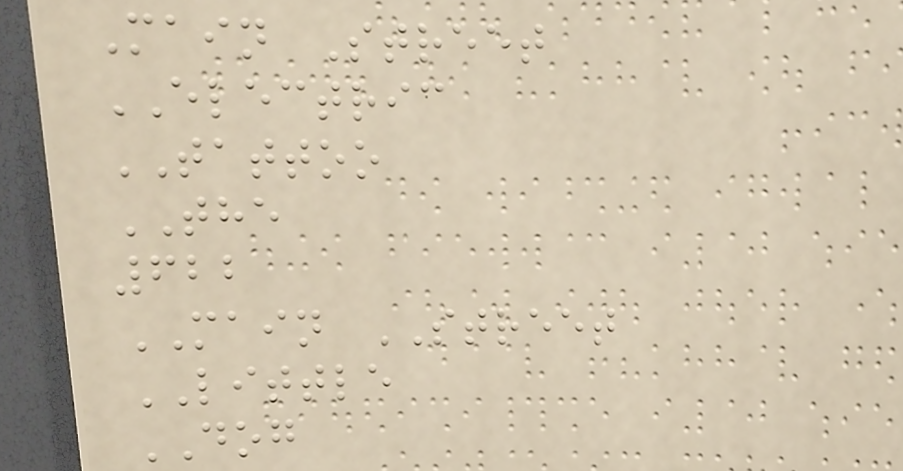Main Street
ELECTRIC
TATTOO
THE
622
MAIN STREET
LITTLE
DOG
